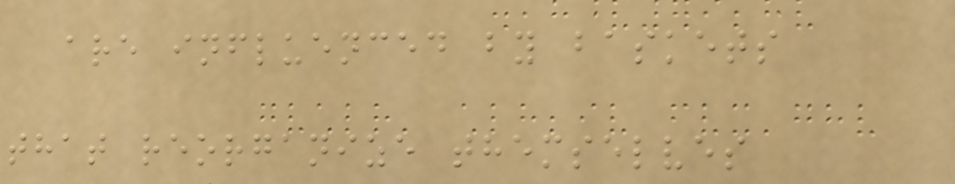are influenced by baskets
that reorganize themselves
